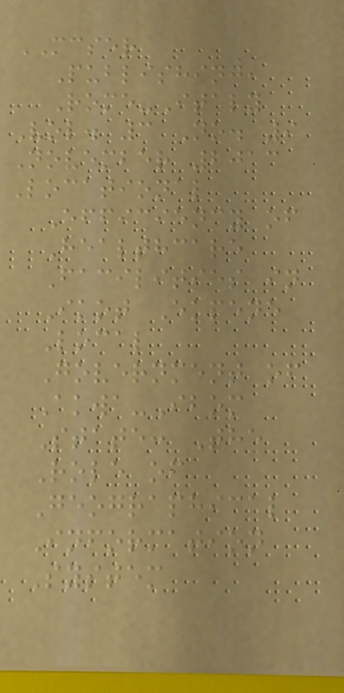MCSER
Publishing,
Rome-Italy
Vol. 3 No. 9
November 2013
Locational
Efficiency of
Healthcare
Facilities in
Ikot Ekpene
Local
Government of
Akwa-Ibom
State: The
Role of
Geographical
Information
System
